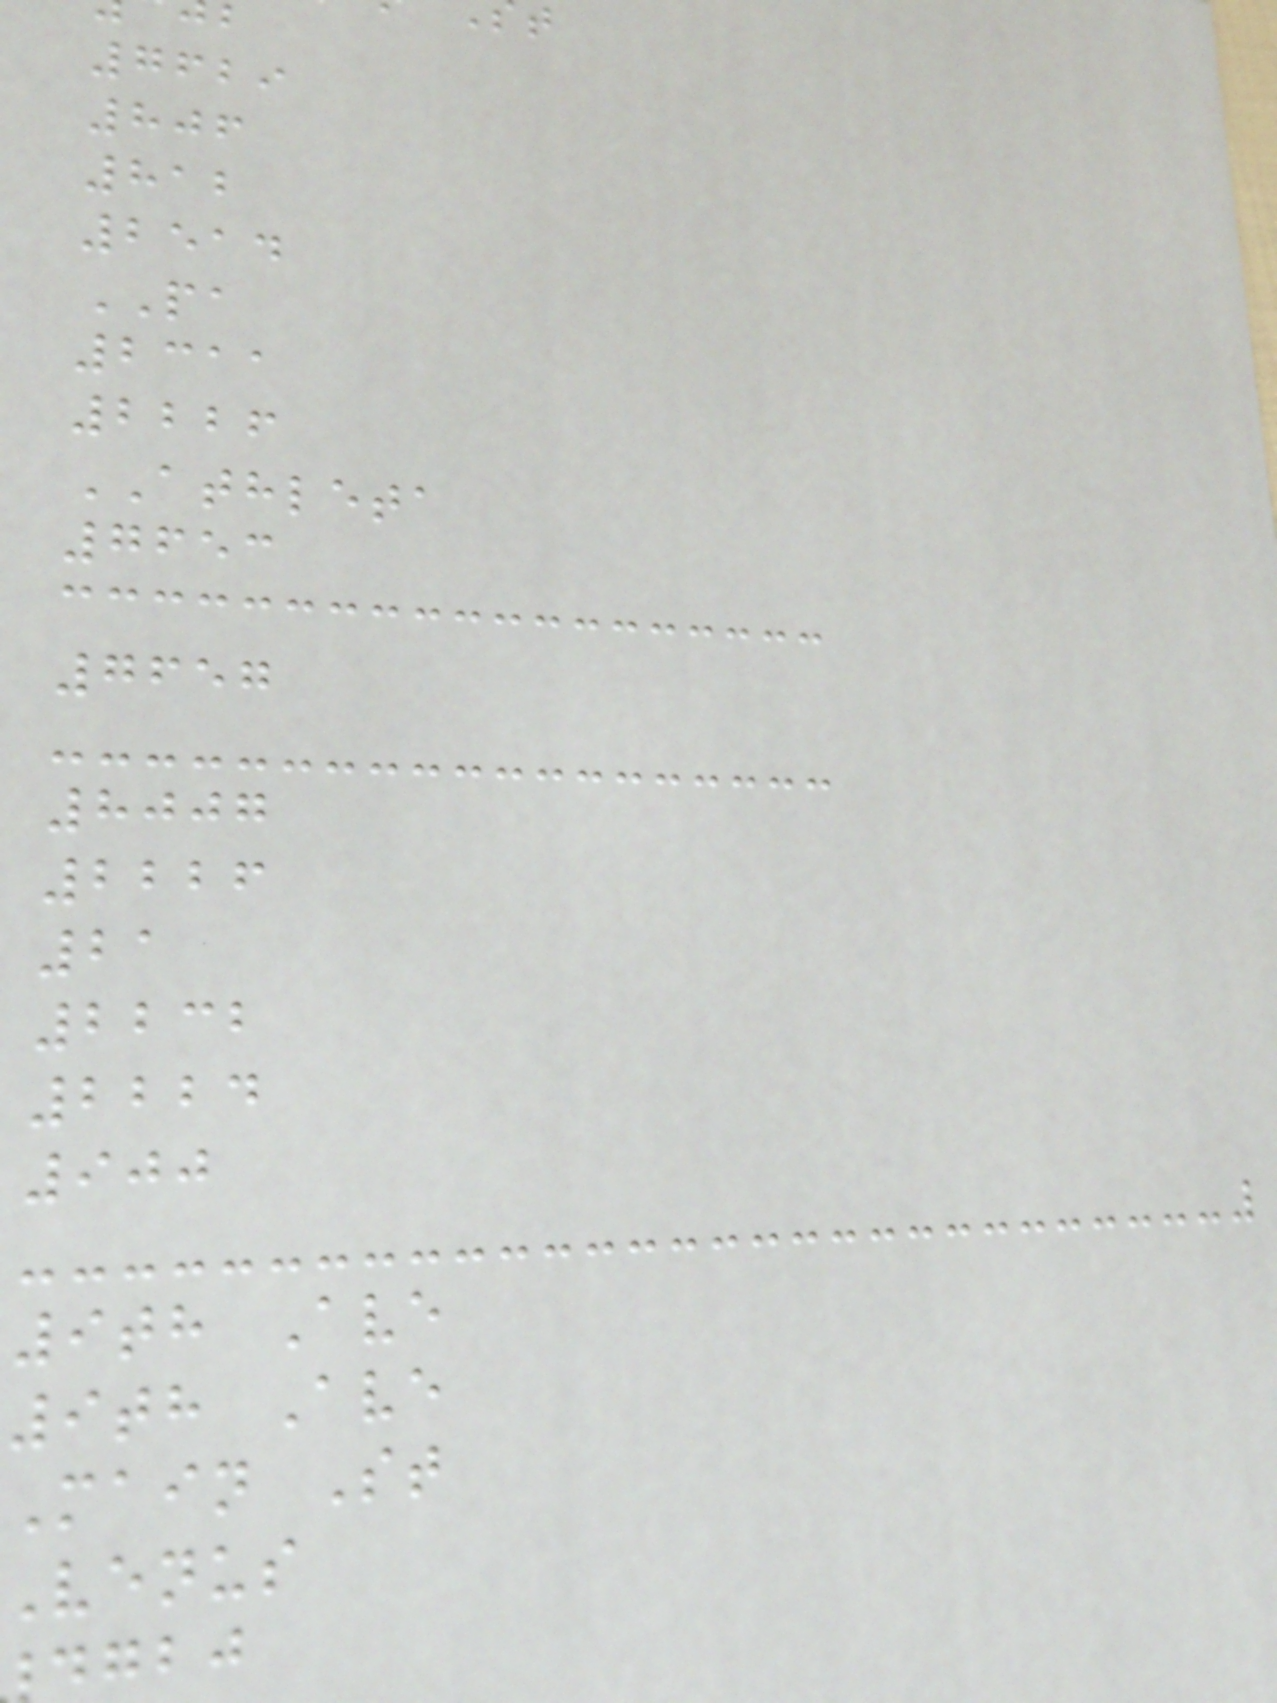7629
806
812
2514
PA
2311
2226
ATHLETA
7653
7657
8007
2226
21
2232
2224
900
9th Ave
9th Ave
Main St
venus
